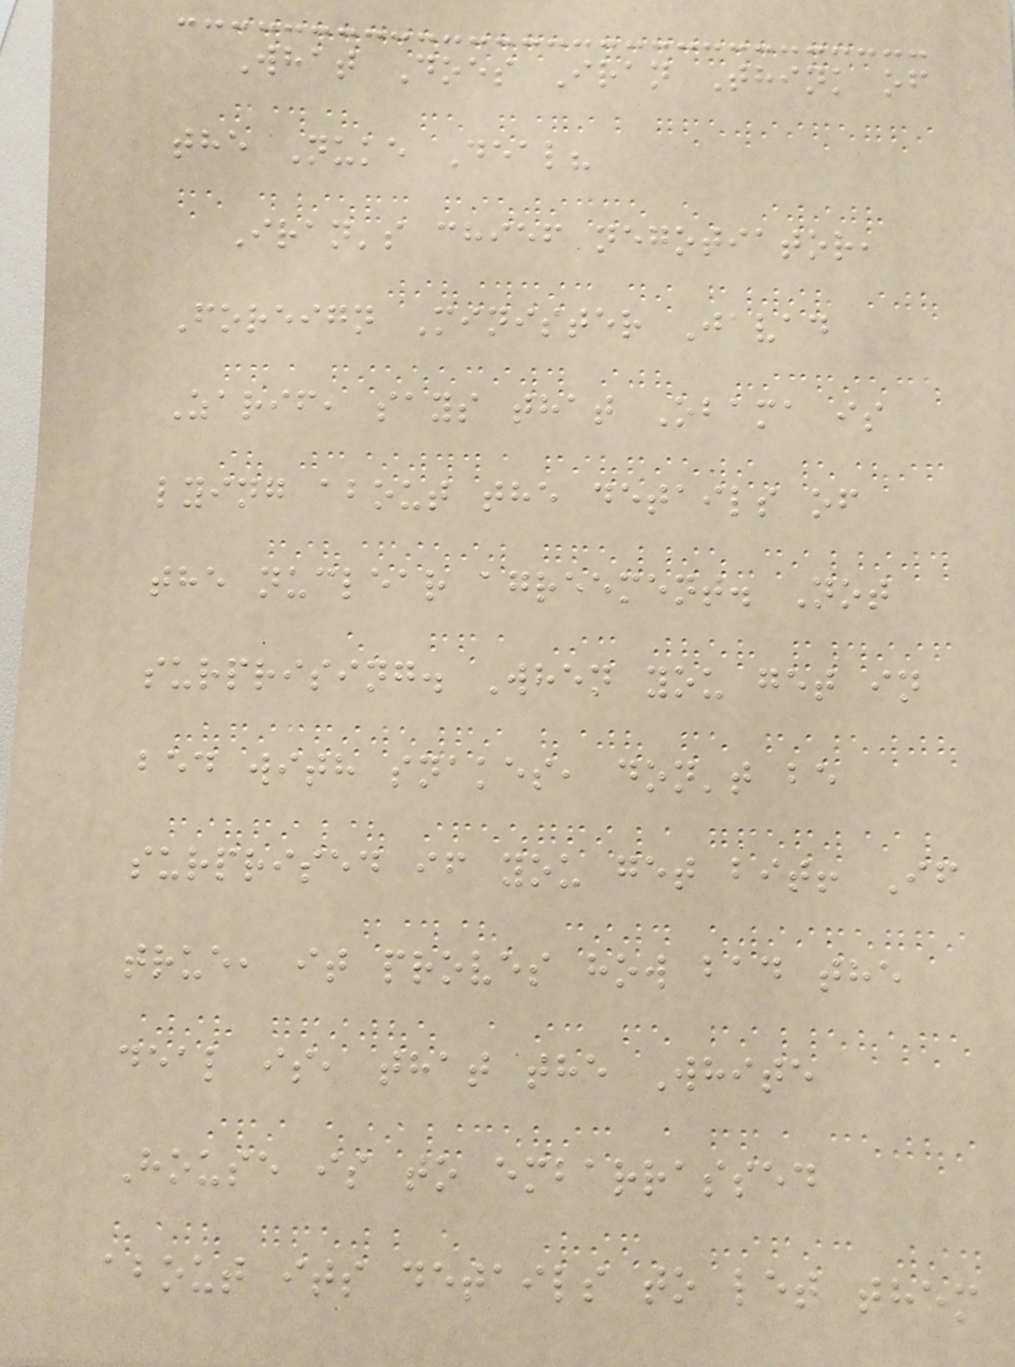What Does Iran Think of
the Nuke Deal?
Iran's chief negotiator,
Foreign Minister Javad
Zarif, says that Obama is
lying about the details of
the nuclear agreement. Not
surprising. When you get in
bed with snakes, don't be
surprised if you get bit! If
true, it proves how bad the
deal is, that the White
House is to embarrassed
about its details to let them
